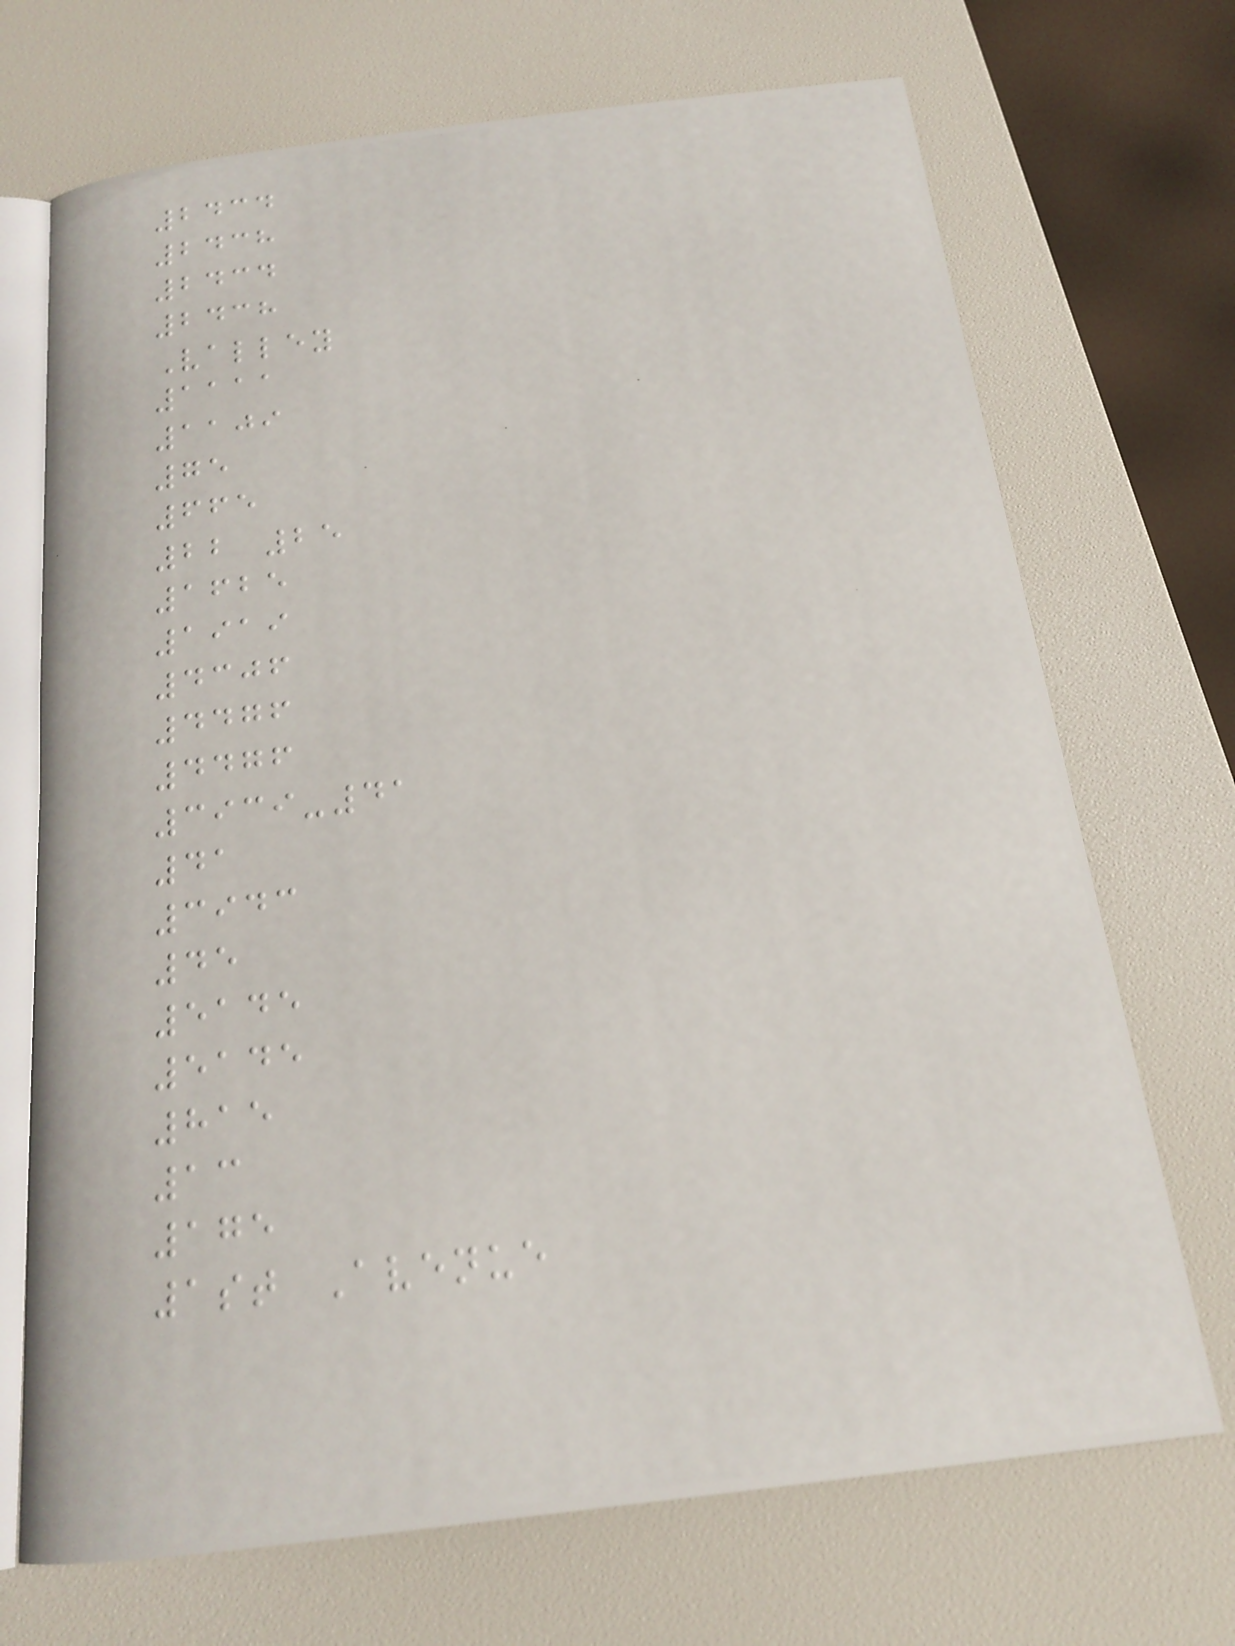2434
2438
2434
2438
Valley
1111
1109
75
665
22 25
1625
1919
4306
4476
4476
3939-41
41
3943
45
5145
5145
815
13
175
1st Avenue
